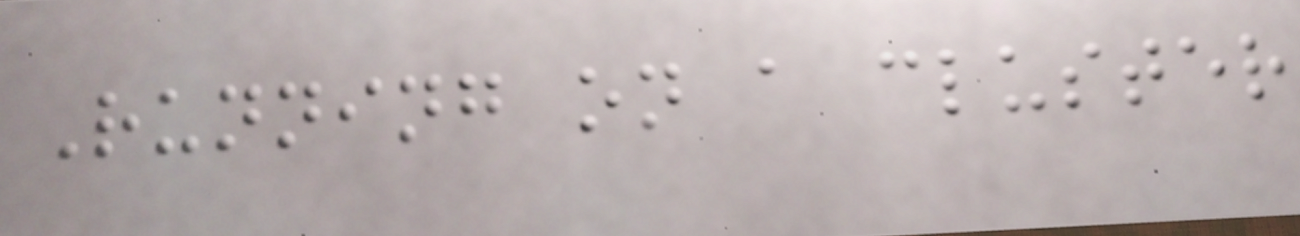Running on a cluster
